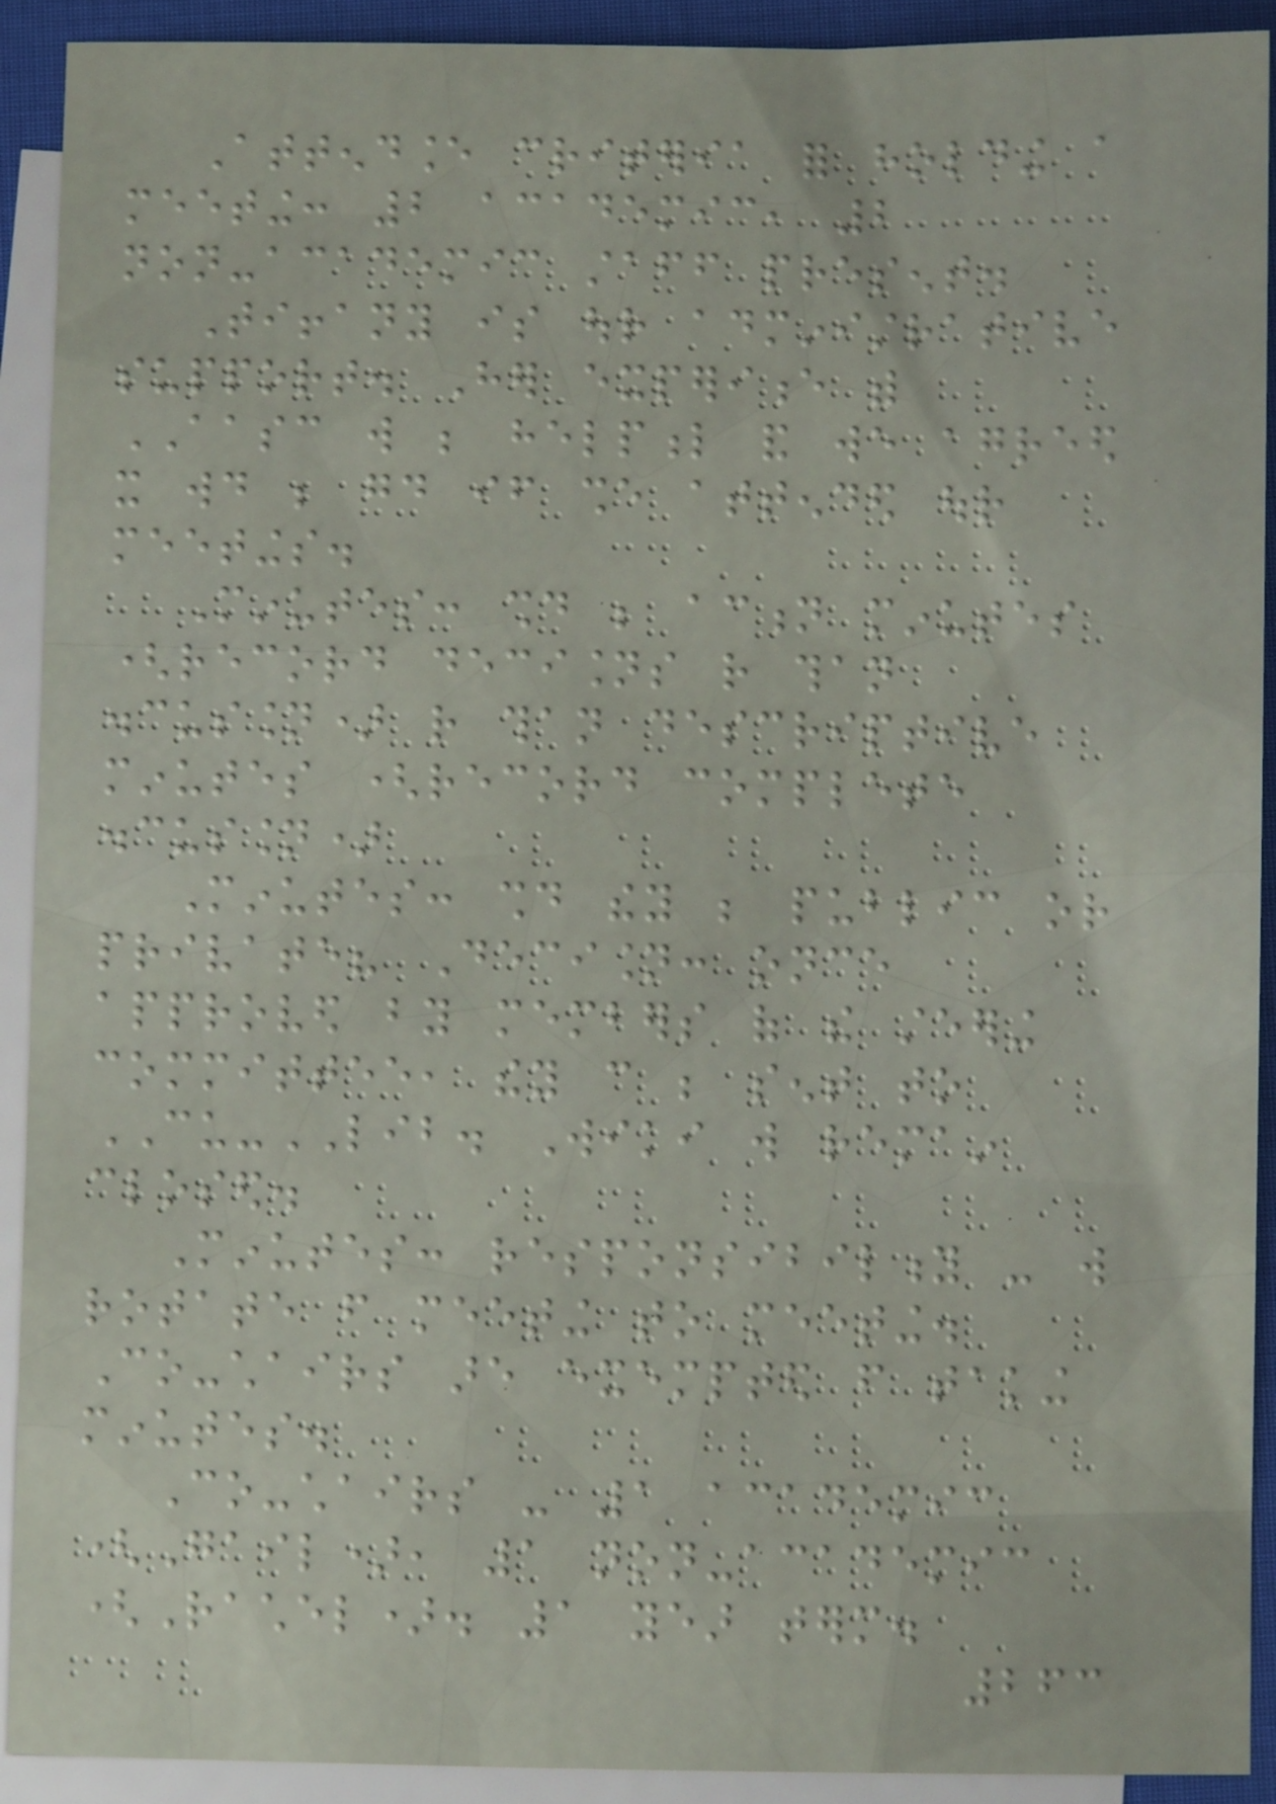Attendance criteria for holding a
meeting: 2 academic, 2
non-academic staff present.
Tiffany is our administrative
support. Her experience with
AASC will be helpful and we agreed
it would be good if she attended our
meetings.
Minutes: should be action minutes
(record decisions rather than
discussion) rather than descriptive
minutes (record complete
discussion)
Minutes: should they be public or
private? Decision: once
approved by members of the steering
committee, they can be sent to
CU-LIB. Wiki will remain
closed.
Minutes: responsibility - will
rotate from meeting to meeting.
Co-chairs are exempted from taking
minutes.
Co-chairs - 1 academic
(Gail), 1 non-academic
(Rachel). 1 year term.
263
